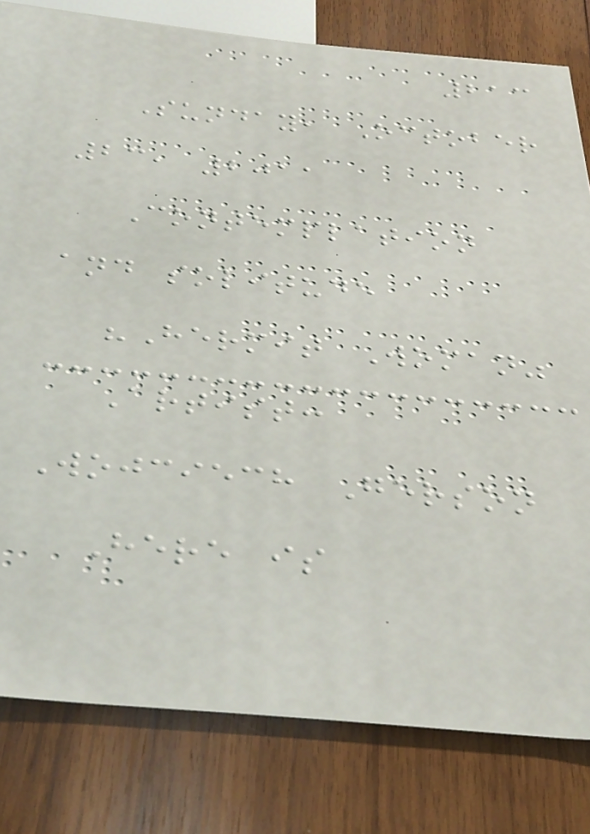213
Sunday, October
23, 2011
Contemplation
and solitude
"Hermit Woman"
Artist:
Wojciech Gerson
Here is
